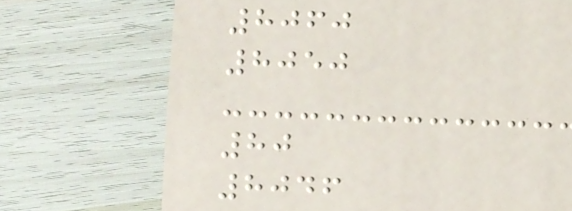8060
8050
80
8046
